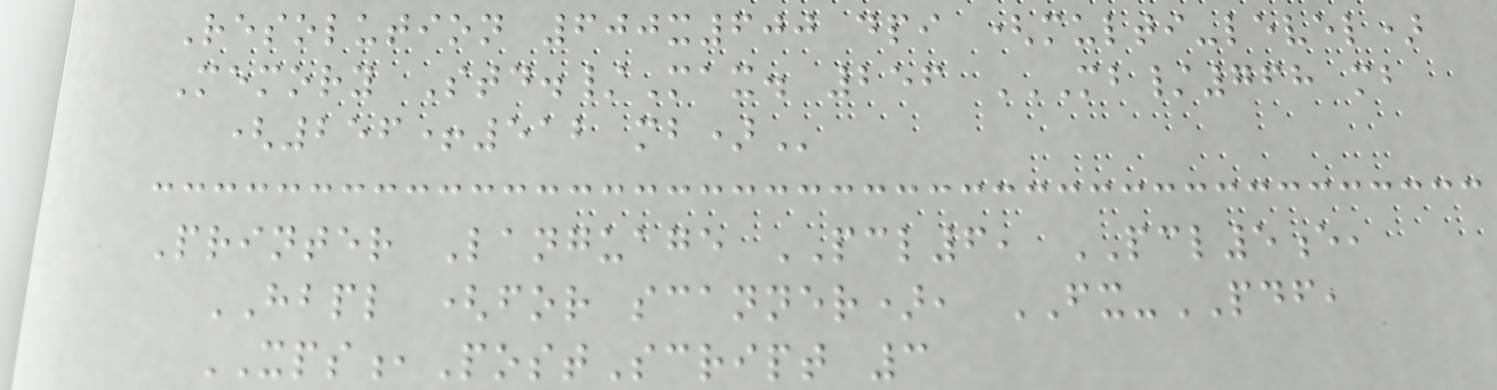Resolution 600x600 dpi (multi-level)
Memory Std./Max. 256 MB/768 MB
(256+512 MB)
Printer Language PCL6, PCL5e,
HBPL (for scanner), FX-PDF,
XPS,PostScript 3
